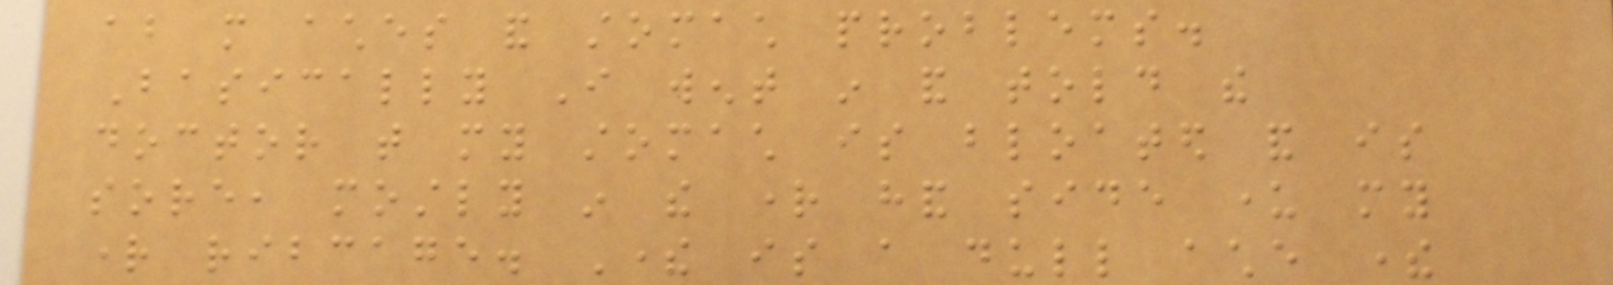about more aches and stomach problems.
Basically I went in and told the
doctor that my stomach is bloated and is
sore, mostly in the right hand side under my
right ribcage. There is a dull ache there
